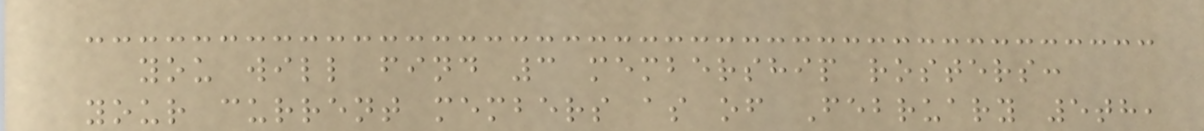you will find 3 membership rosters:
your current members as of February 5th,
